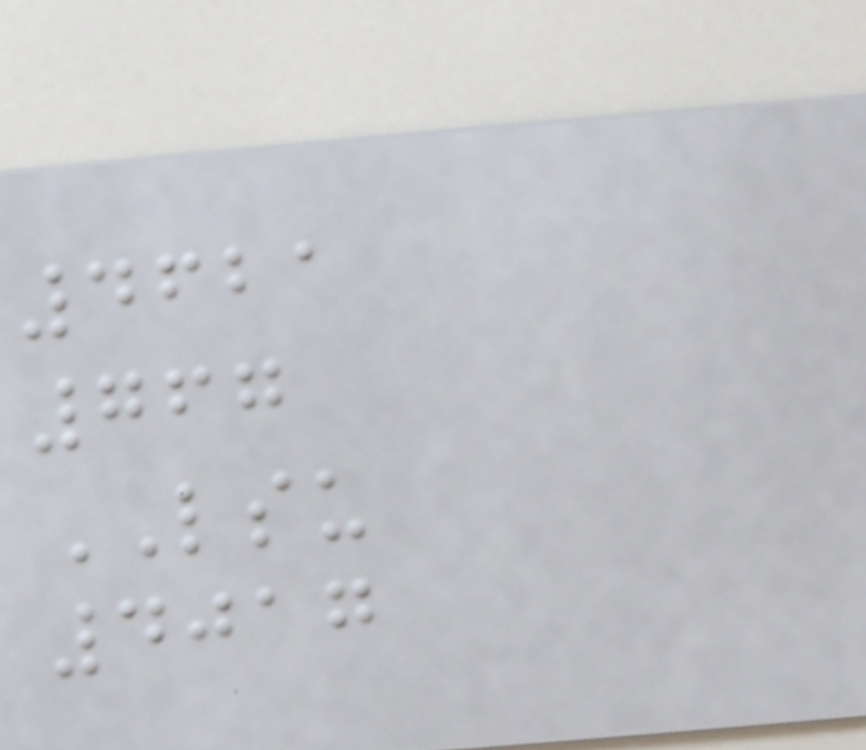4621
767
LSU
4017
